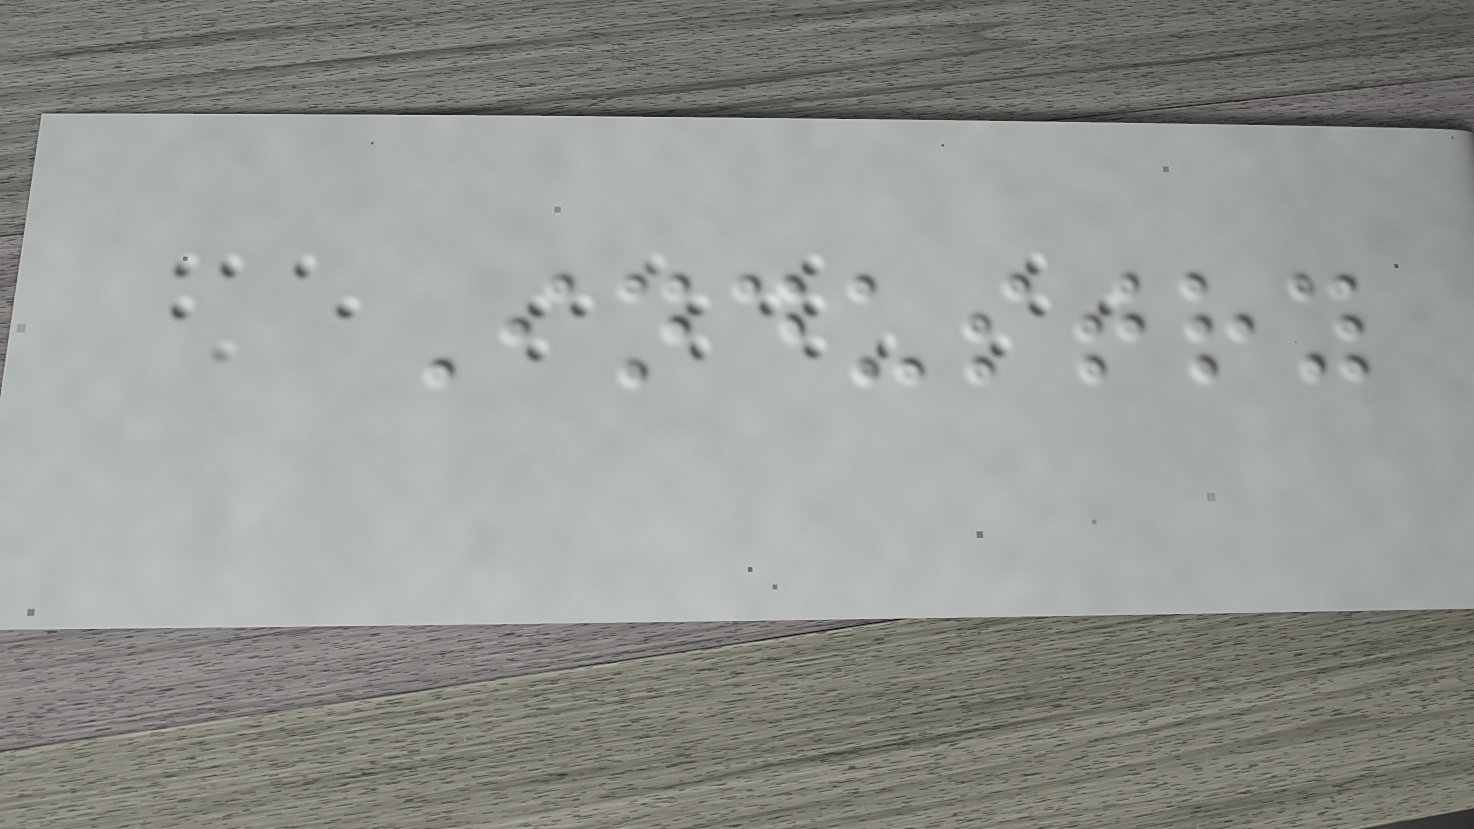Industry
